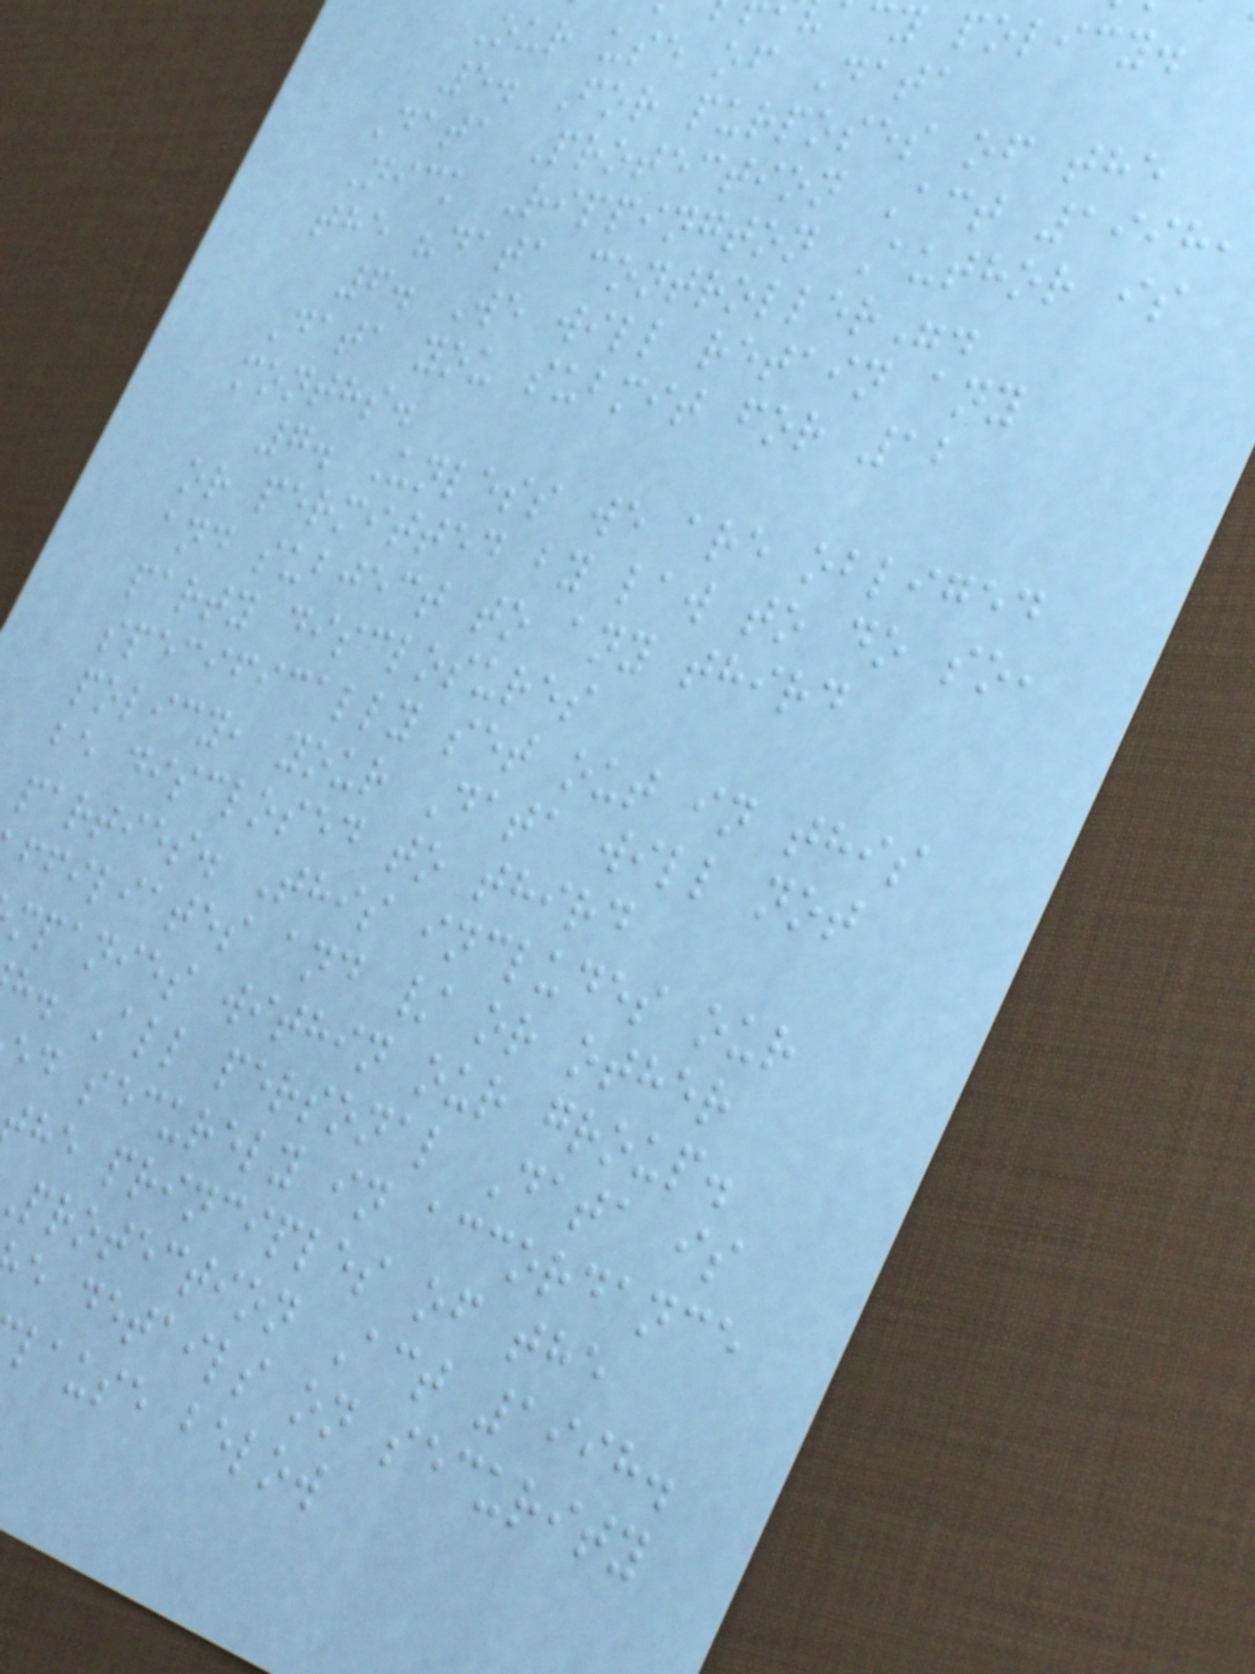cy policy.
Our use of Data
5. For purposes of the
Data Protection Act 1998,
Nick Rippington Author is
the "data controller".
6. We will retain any
Data you submit for 12
months.
7. Unless we are obliged
or permitted by law to do so,
and subject to any third
party disclosures
specifically set out in this
policy, your Data will not
be disclosed to third
parties. This includes our
ffiliates and / or other
mpanies within our group.
h. All personal Data is
ed securely in accordance
he principles of the
protection Act 1998.
e details on security
lause below
